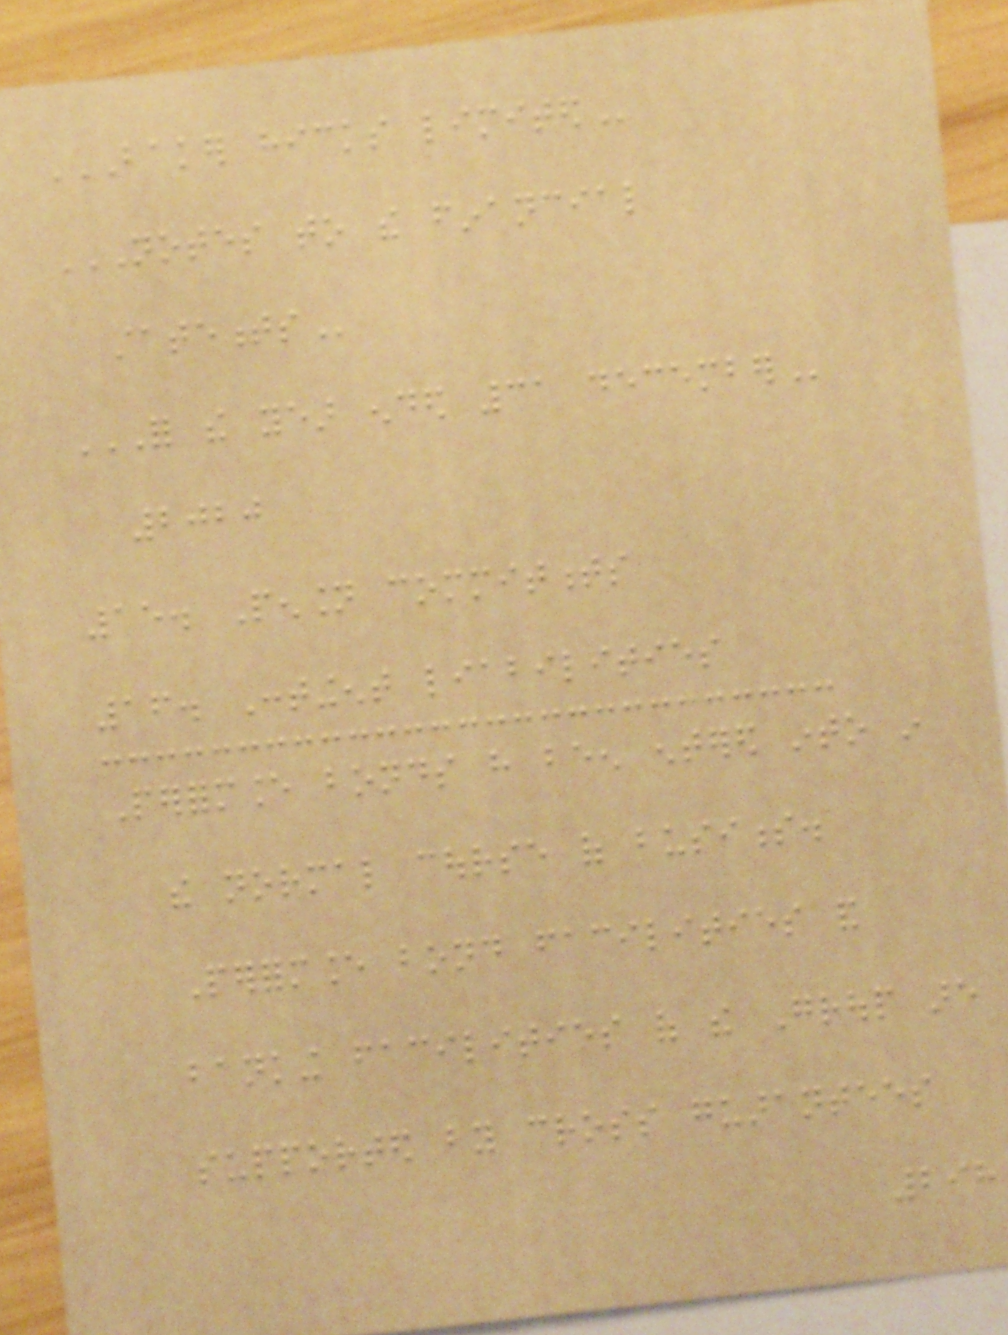BAKER HICKS LIMITED
NOTES TO THE FINANCIAL
STATEMENTS
FOR THE YEAR ENDED 31 DECEMBER
2020
15. Pension commitments
16. Contingent liabilities
Performance bonds have been entered into in
the normal course of business.
Performance bond facilities and
banking facilities of the Group are
supported by cross guarantees
298
